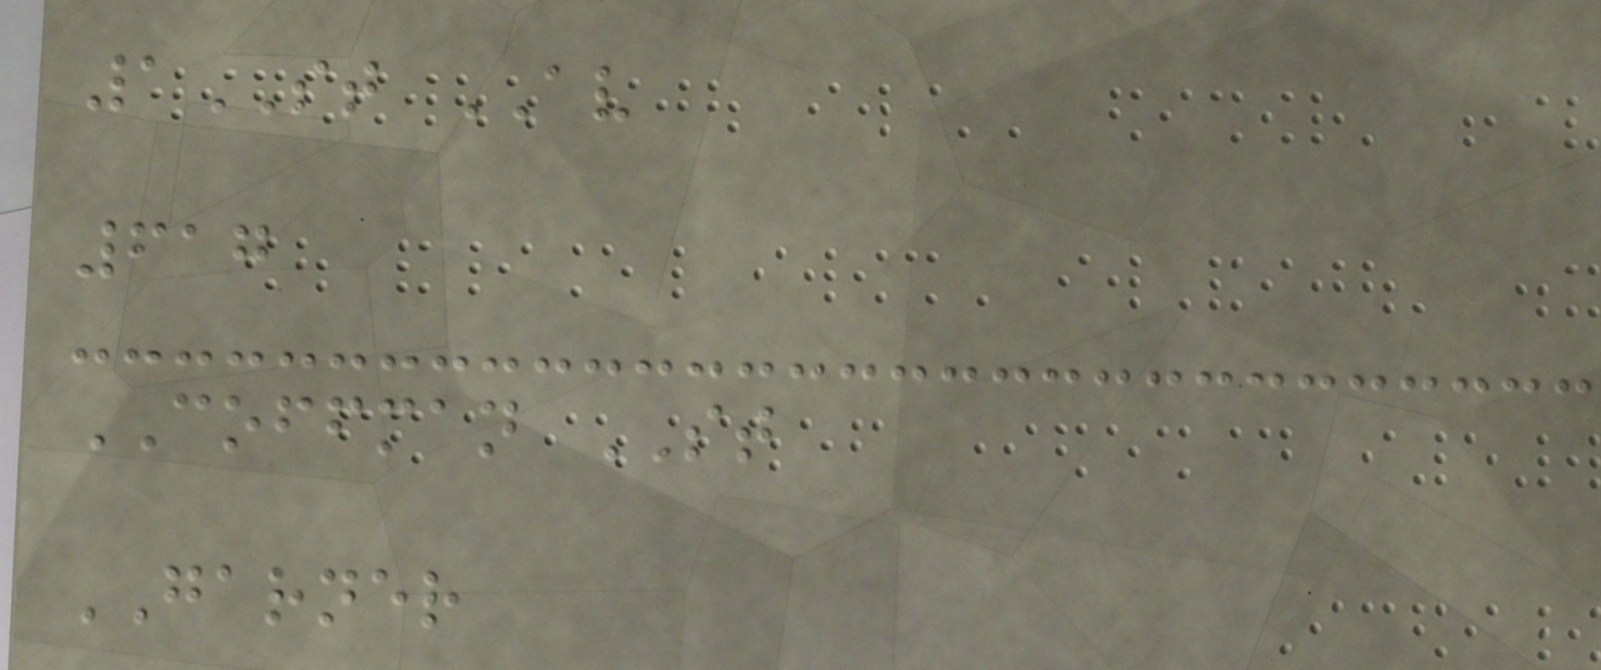1ST AV
617
COFFMAN ST
GARNER
